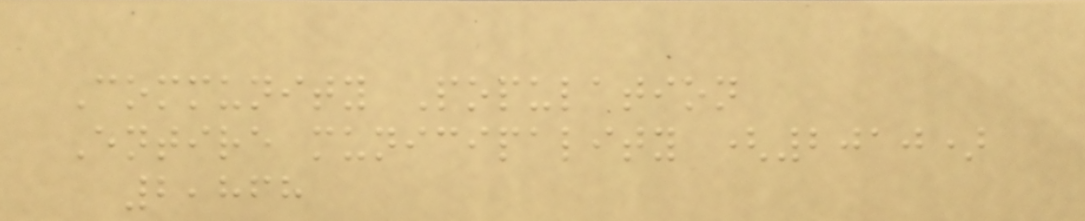Community Population
Entire municipality (2010)
2,868
